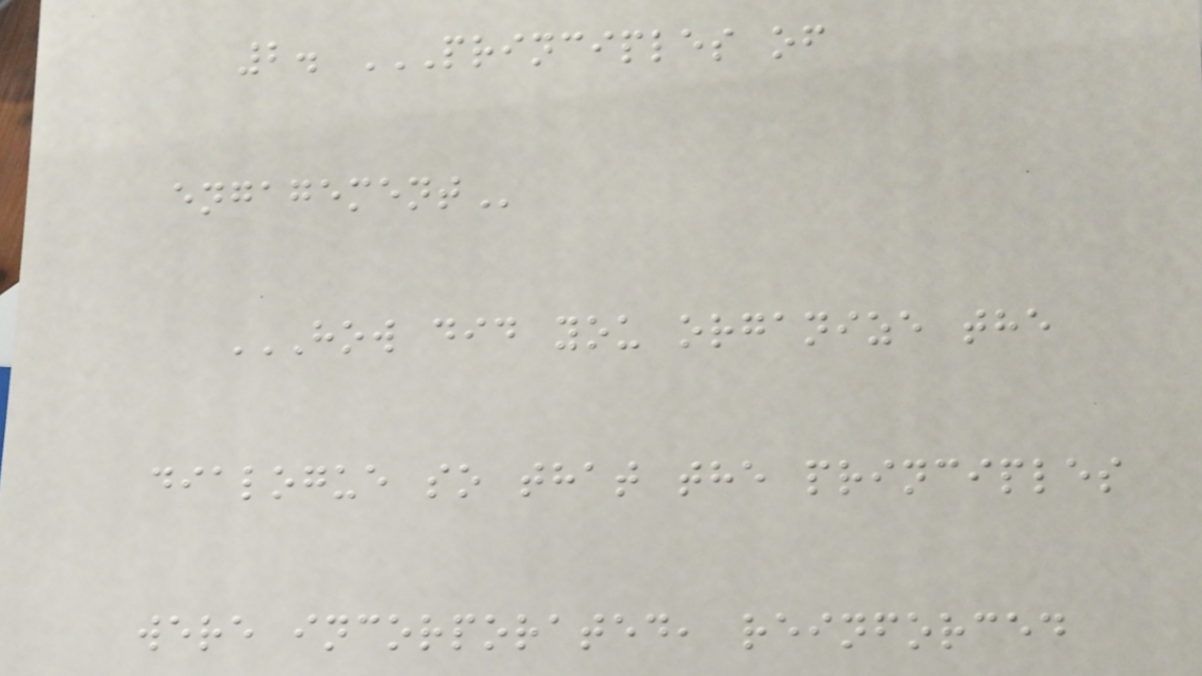2. PRINCIPLES OF
ENGAGEMENT
HOW DID YOU ORGANIZE THE
DIALOGUE SO THAT THE PRINCIPLES
WERE INCORPORATED, REINFORCED
